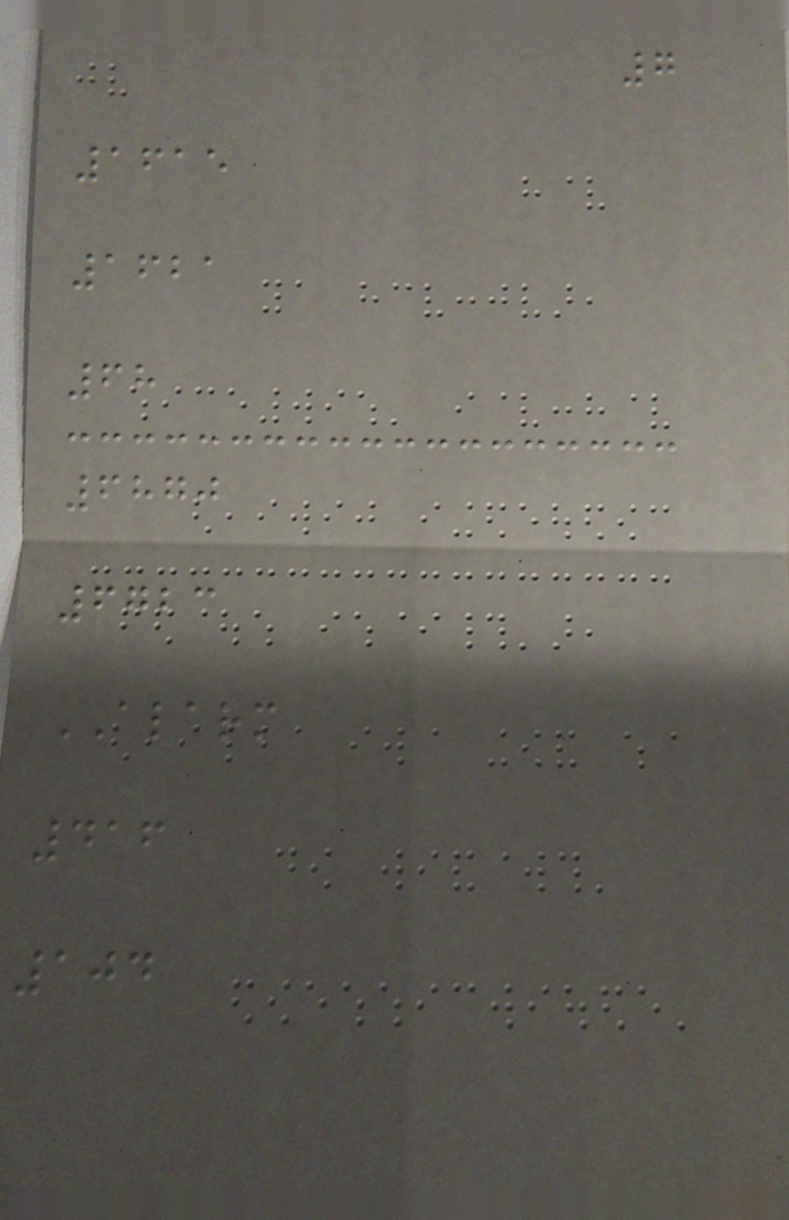7
1615
1621
68
6870
6723
ALARM
416
104
